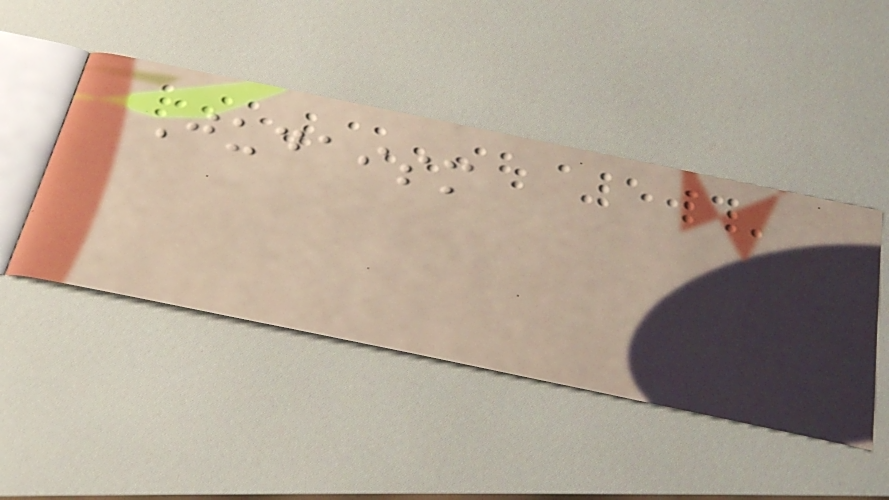Judaism
